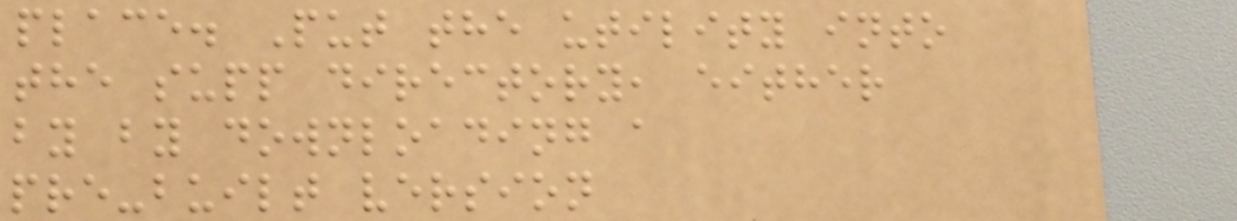place. Put the utility into
the supp directory, either
by by downloading a
pre-built version
